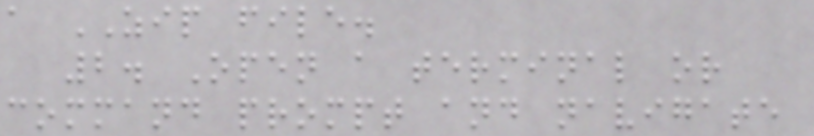a ZIP file.
2. Open a terminal or
command prompt and navigate
